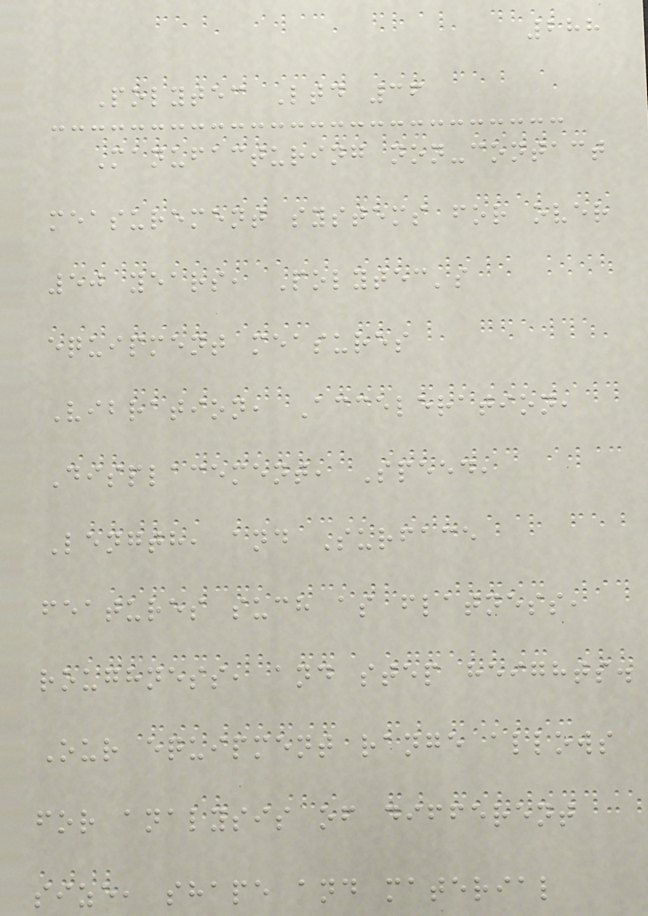288
Polytec Ltd 36
Manufacturing non-contact
measurement systems for over
50 years, Polytec's
equipment measures
Vibration, Acceleration,
Displacement, Speed,
Length, and Surface
features such as flatness,
roughness, and step heights.
Our equipment range allows
for analysis of different
size, shape and material
